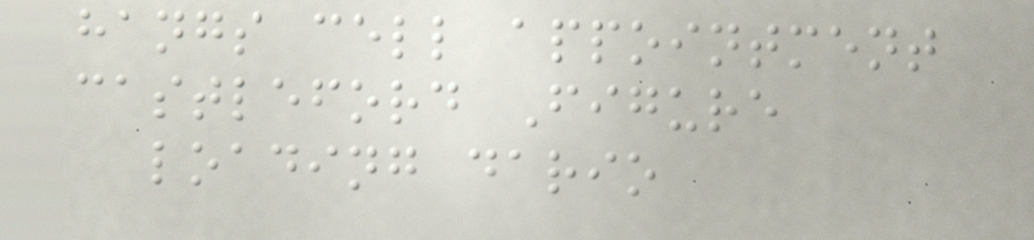hangs cell appointment
castleford Figure
loading dario
